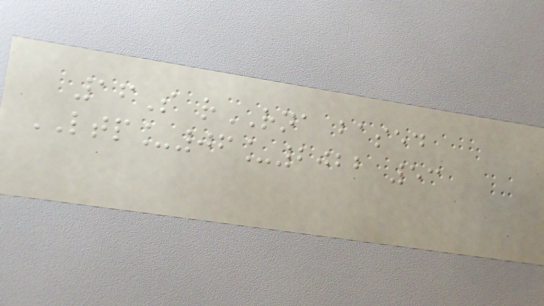16S rRNA based
LTP_06_2022 53
